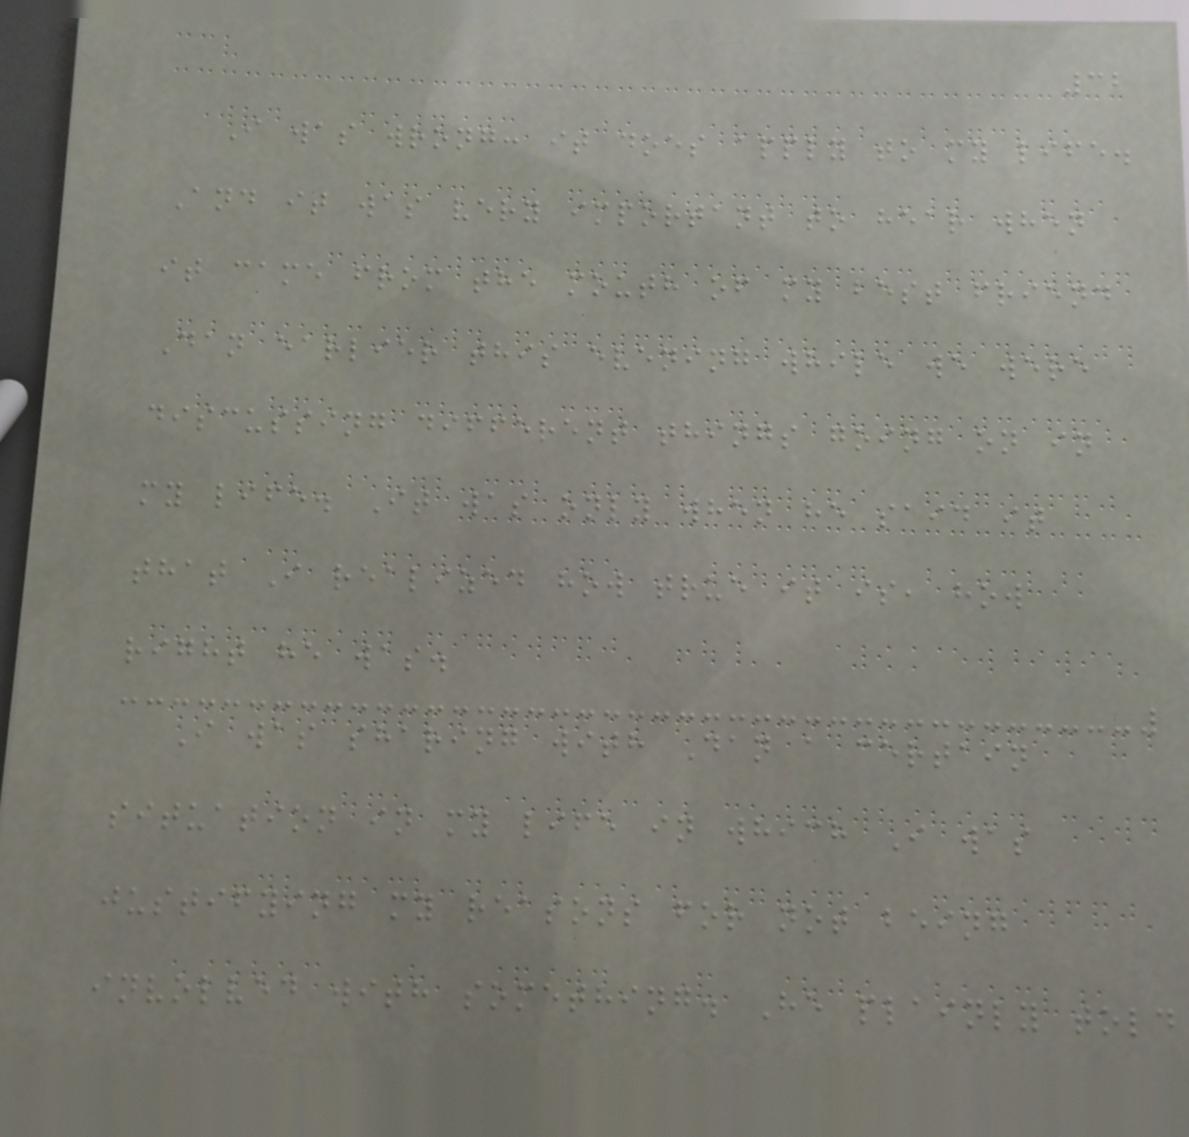32
I was wrong: it does apply to my life.
And it was very important to hear when
it came from the mouth of my best friend
Dan earlier this evening while we were
discussing different things going on in
my life. It was only when he said it
that I realized how true it is, how
right he was.
I was sharing with Dan a certain
situation in my life in which I was
justifying my reasons for not being
involved with something. He plainly told
